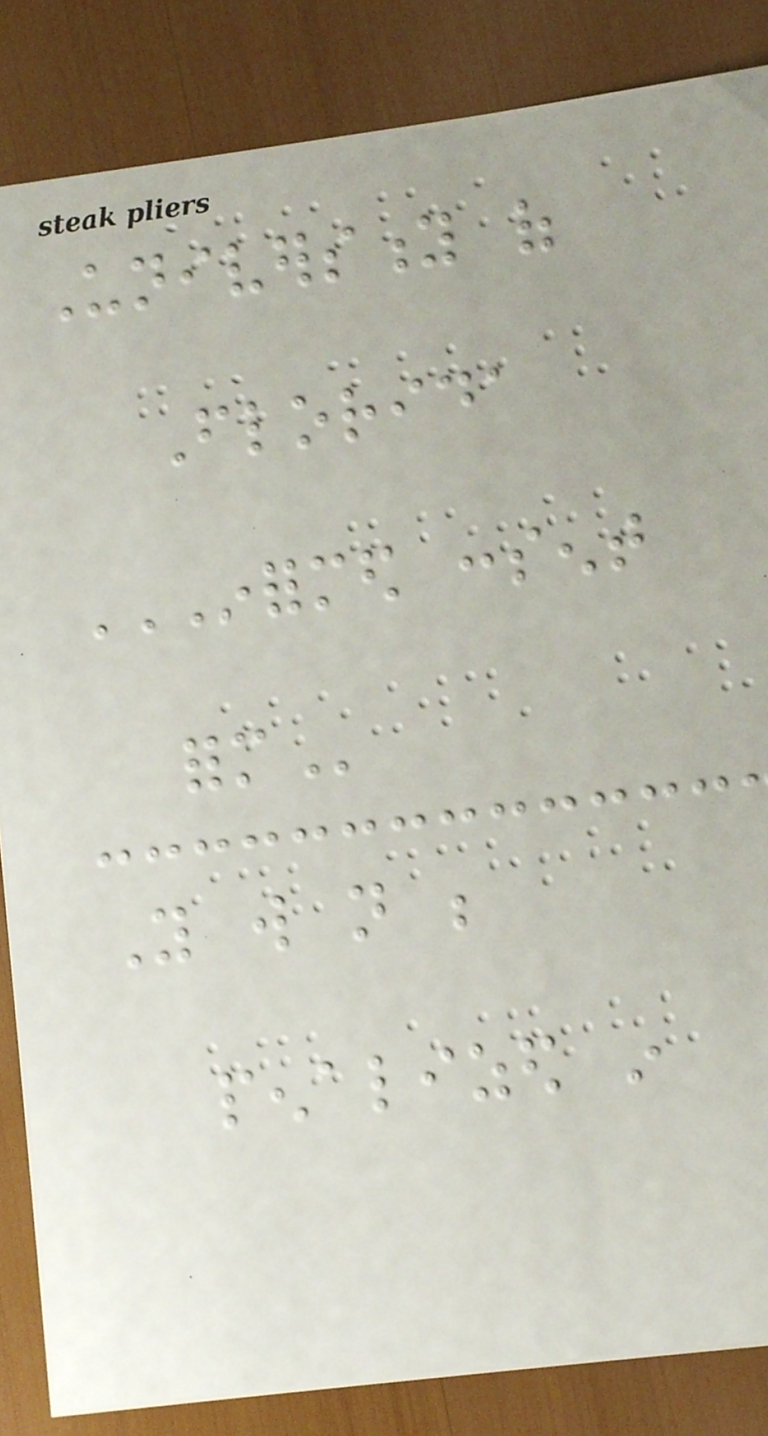University of
Florida
INFORMED CONSENT
FORM
You will not be
penalized in
